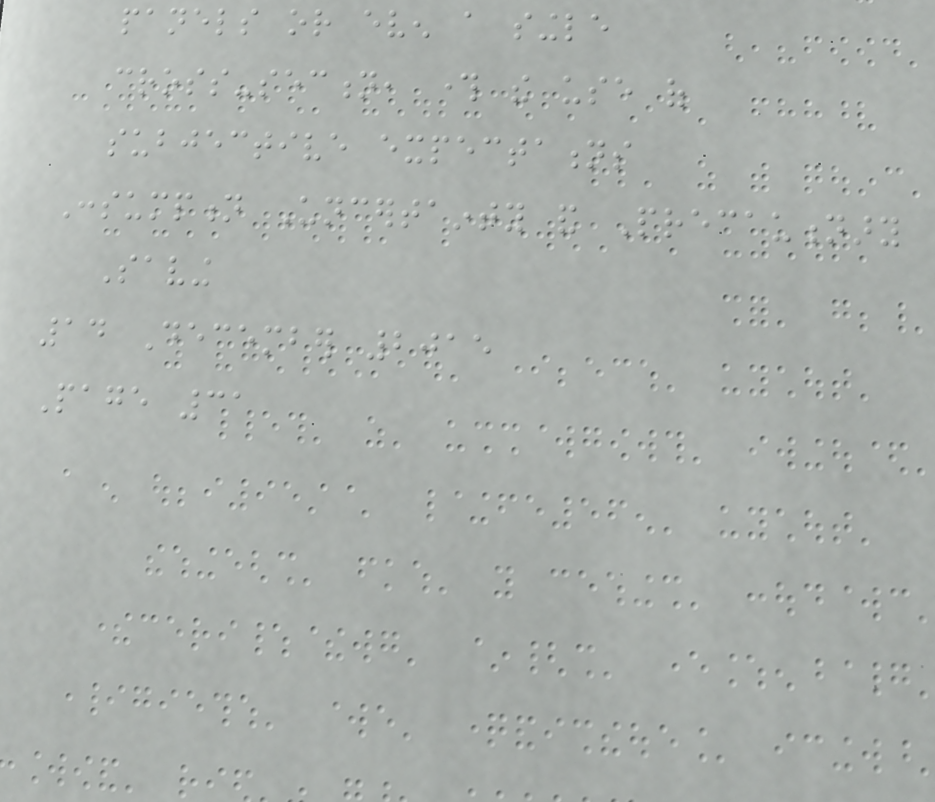panels or even a single
cross-section, through the use of
subjective expectations
Consumption Uncertainty and Precautionary
Saving
14 December 2015
Page 31
